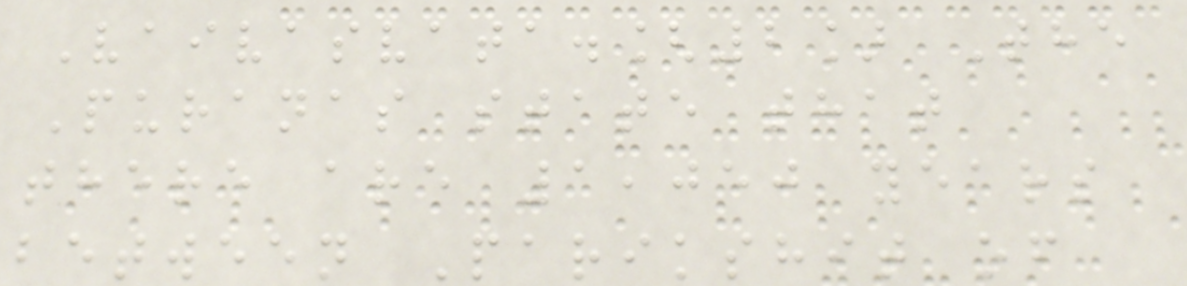Vaivasvata.[2] The
Puranas state that
there are 1,050 years
between Parikshit of
